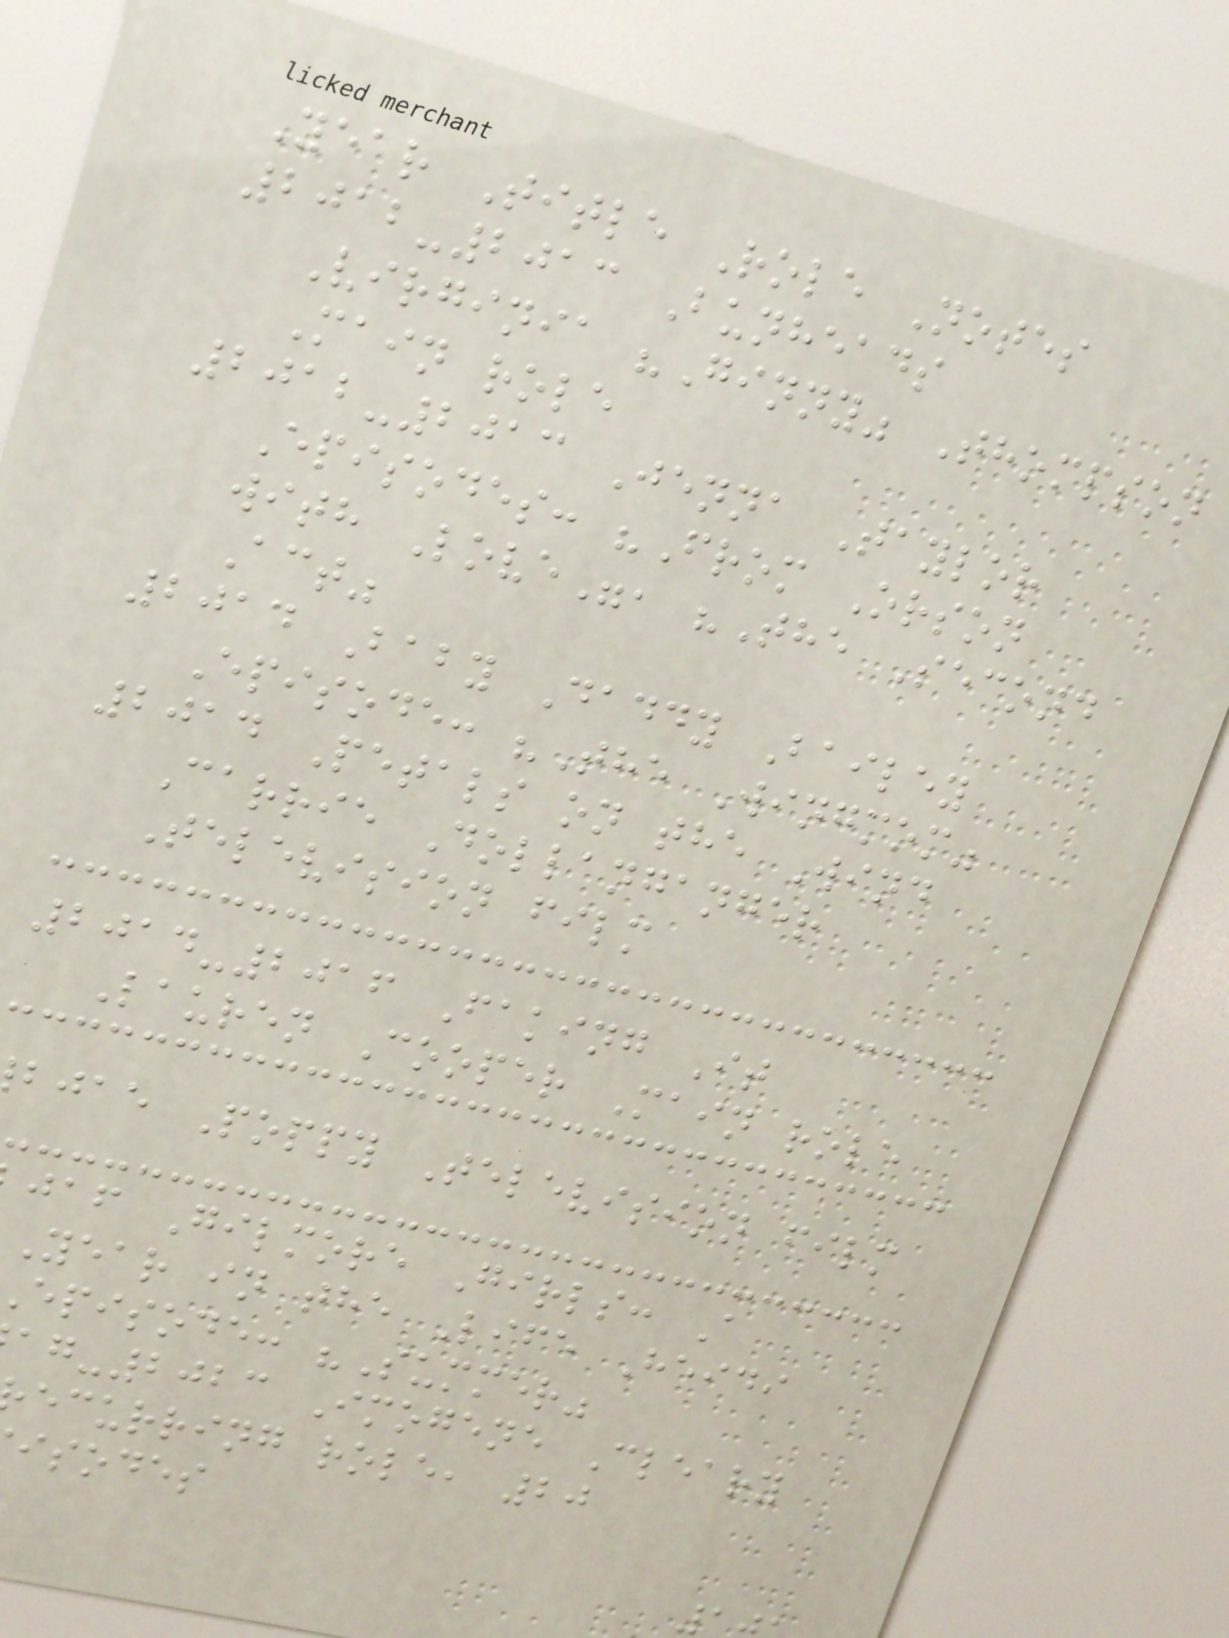Year Title Role Notes
2012-2013 Bunheads
Virginia "Ginny" Thompson
Main role
2012-2013 Jenna Taylor
Episodes: "From Orson
with Love", "The Second
Act"
2014 Baby Daddy Bailey
Episode: "The Wingmom"
2014 Petals on the Wind
Carrie Dollanganger
Television film
2014-2016 Faking It
Lauren Cooper Main role
bjae Poppy Television film
jaf Gilmore Girls: A
Year in the Life Heidi
episode: "Summer"
-2023 Imogene Cleary
ecurring role, 20
isodes
